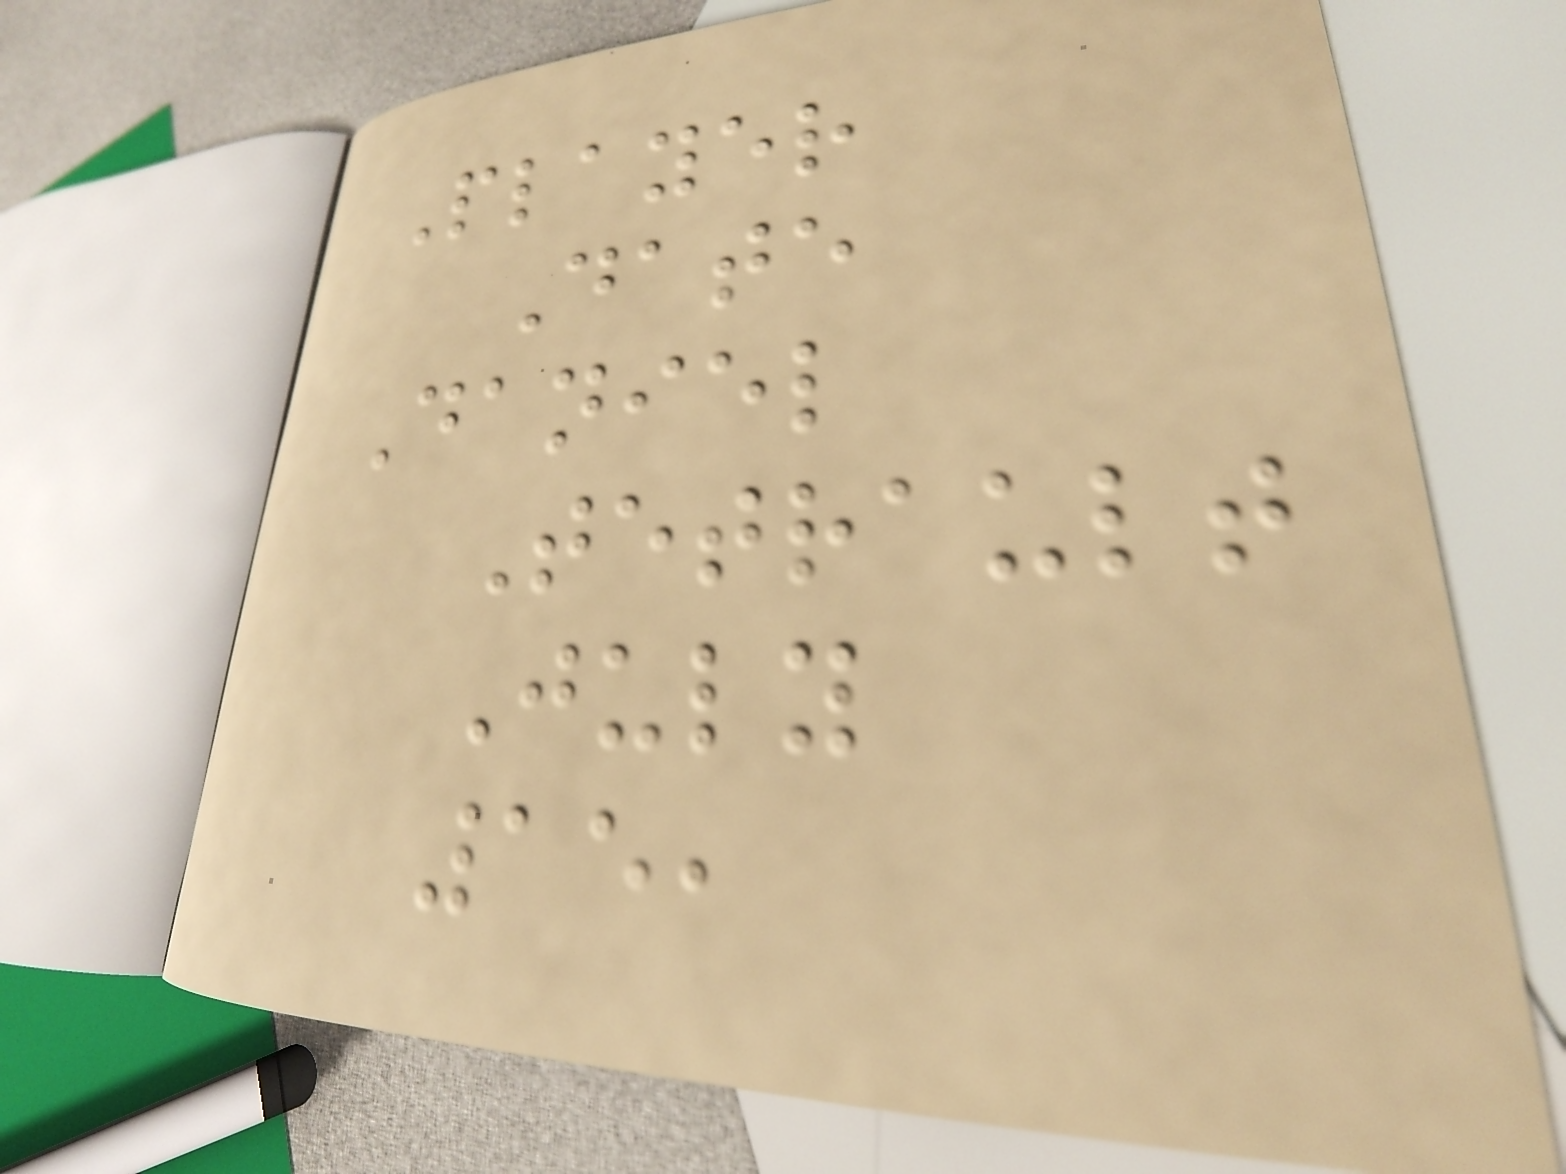Player
Date
Daniel
Tetrault
July
15,
